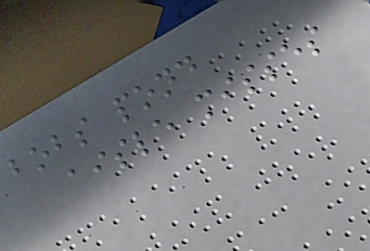bobs pond
aisle misses
